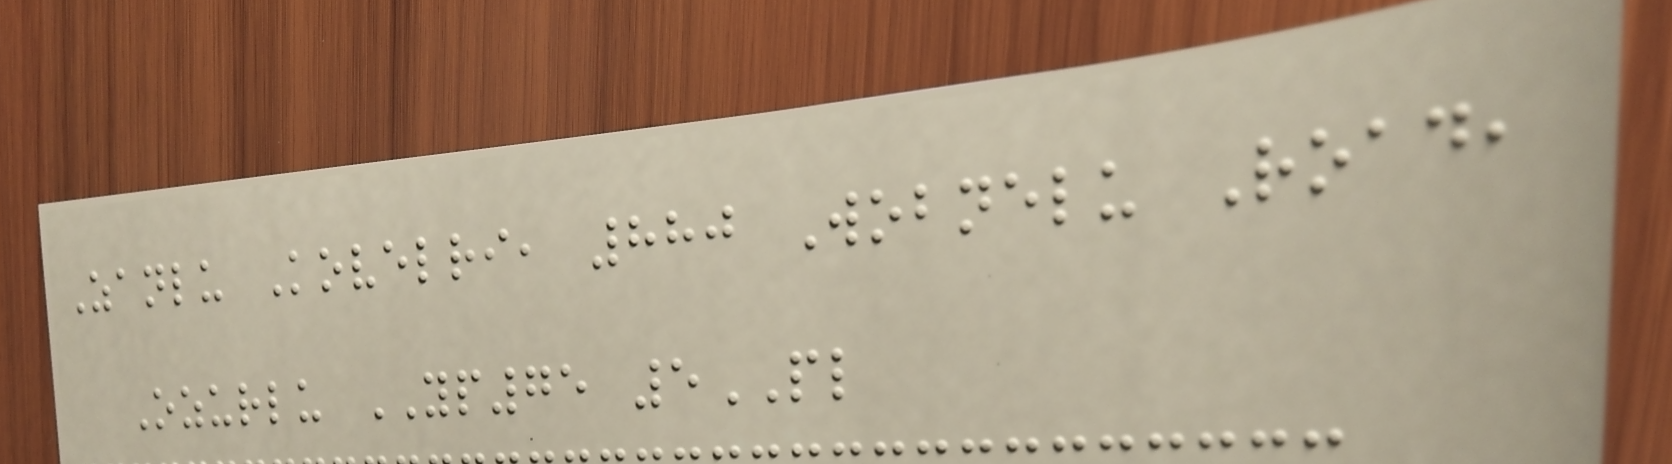Zanlu Kovelri, 880 Wobnelu Road,
Ozurlu YP75 5PL
